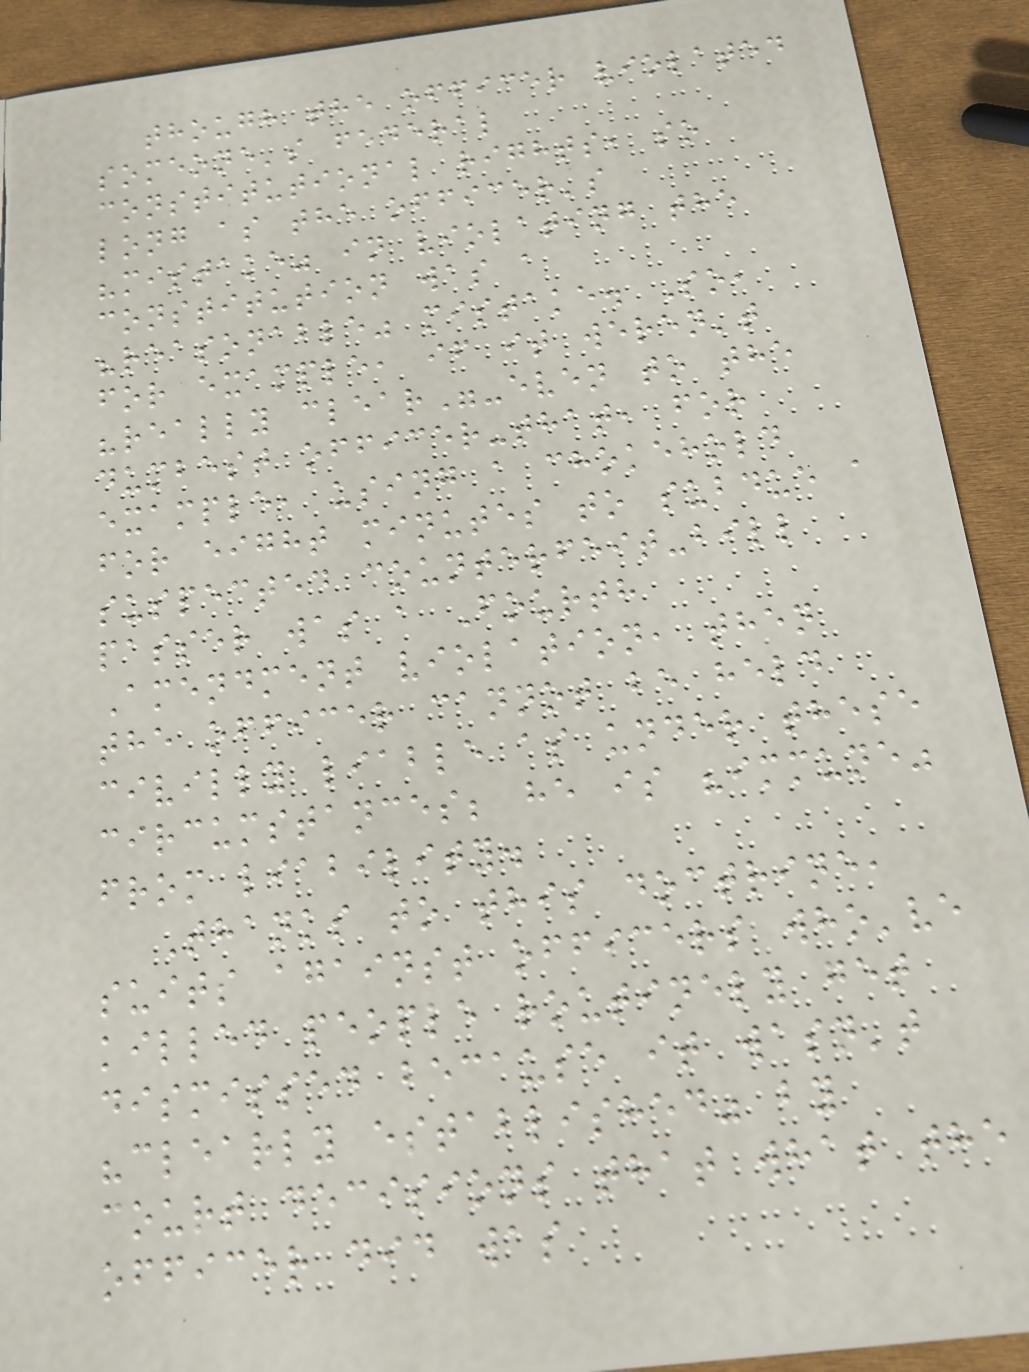though the officer violated
someone's federal
constitutional rights, so
long as the officer's
"mistake" in violating the
constitution was a
"reasonable" mistake. So,
for example, if it weren't
"really clear"-even to the
dumbest officer-that, for
example, using a chokehold
for eight minutes to subdue a
suspected counterfeit-bill
passer was a Fourth
Amendment violation, then
the officer cannot be held
civilly liable as under these
circumstances; he is "immune"
from liability.
Thanks to this doctrine,
suits against officers who've
killed people routinely get
dismissed because it wasn't
"clearly established" by
court decisions that what the
officer did was
